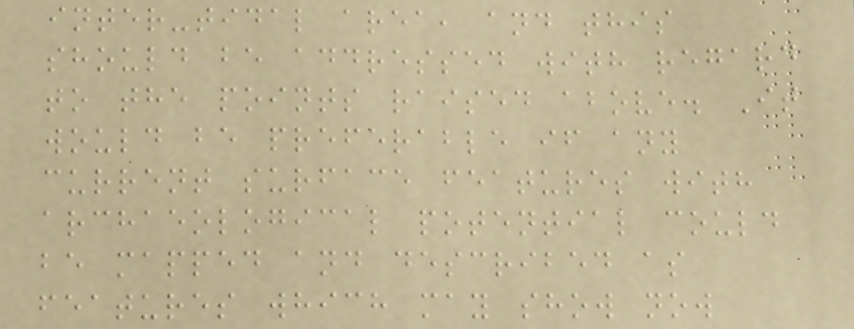inter-tidal area, and this
should be addressed with regard
to the points raised above. It
would be preferable if any
current surface features with
archaeological potential could
be mapped and described as
features which may show now
